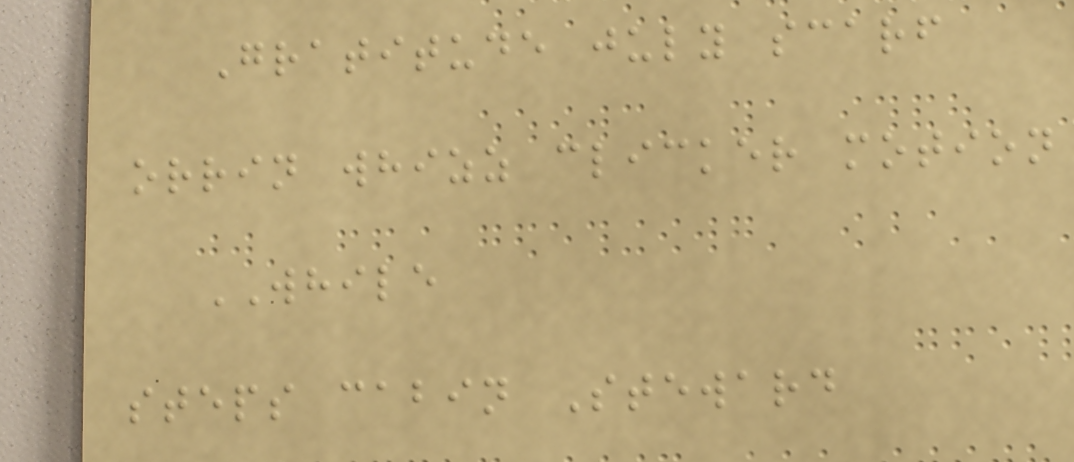Gratitude july scarf
orrin whizz clicker motion
WHILE
steps cabin Steward
